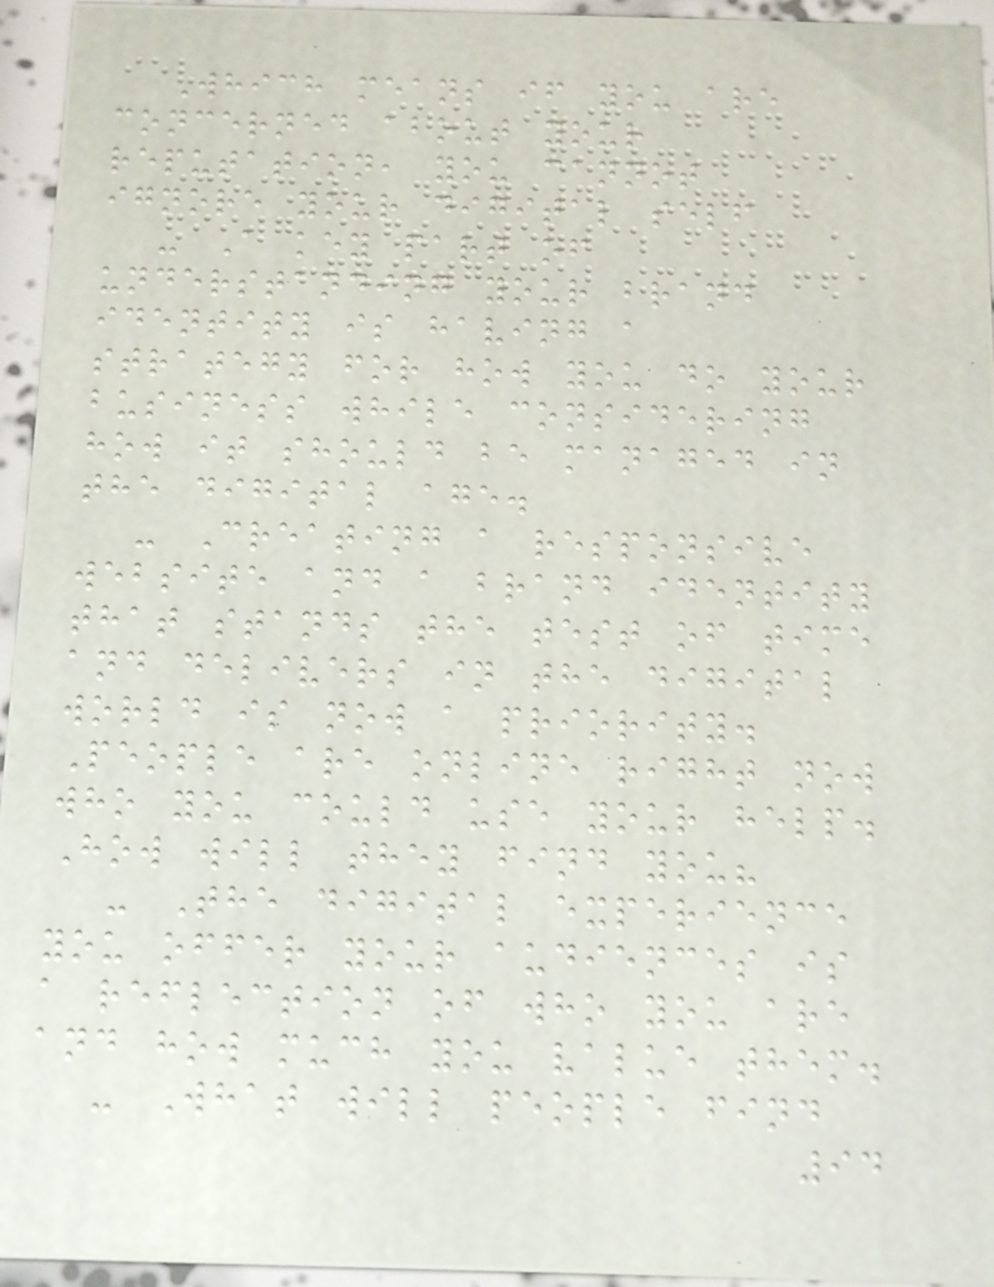Which means if you are
concerned about your
reputation, you cannot
ignore your digital self
- A key part of
understanding your brand
identity is having a
strategy for how you do your
business while considering
how it should be managed in
the digital age.
- Creating a responsive
website and a brand identity
that stands the test of time
and delivers in the digital
world is now a priority.
People are online right now
who you could use your help.
How will they find you?
- The digital experience
you offer your audiences is
a reflection of who you are
and how much you value them.
- What will people find
94
